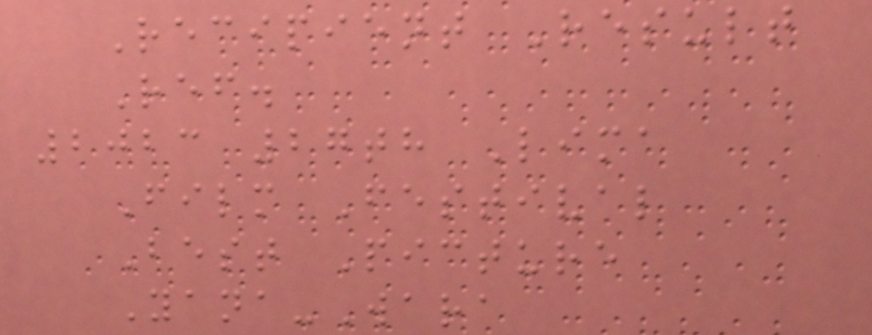Recipient Result
Ref.
2023 27th Lima
Film Festival
Best Picture
Yana-Wara
